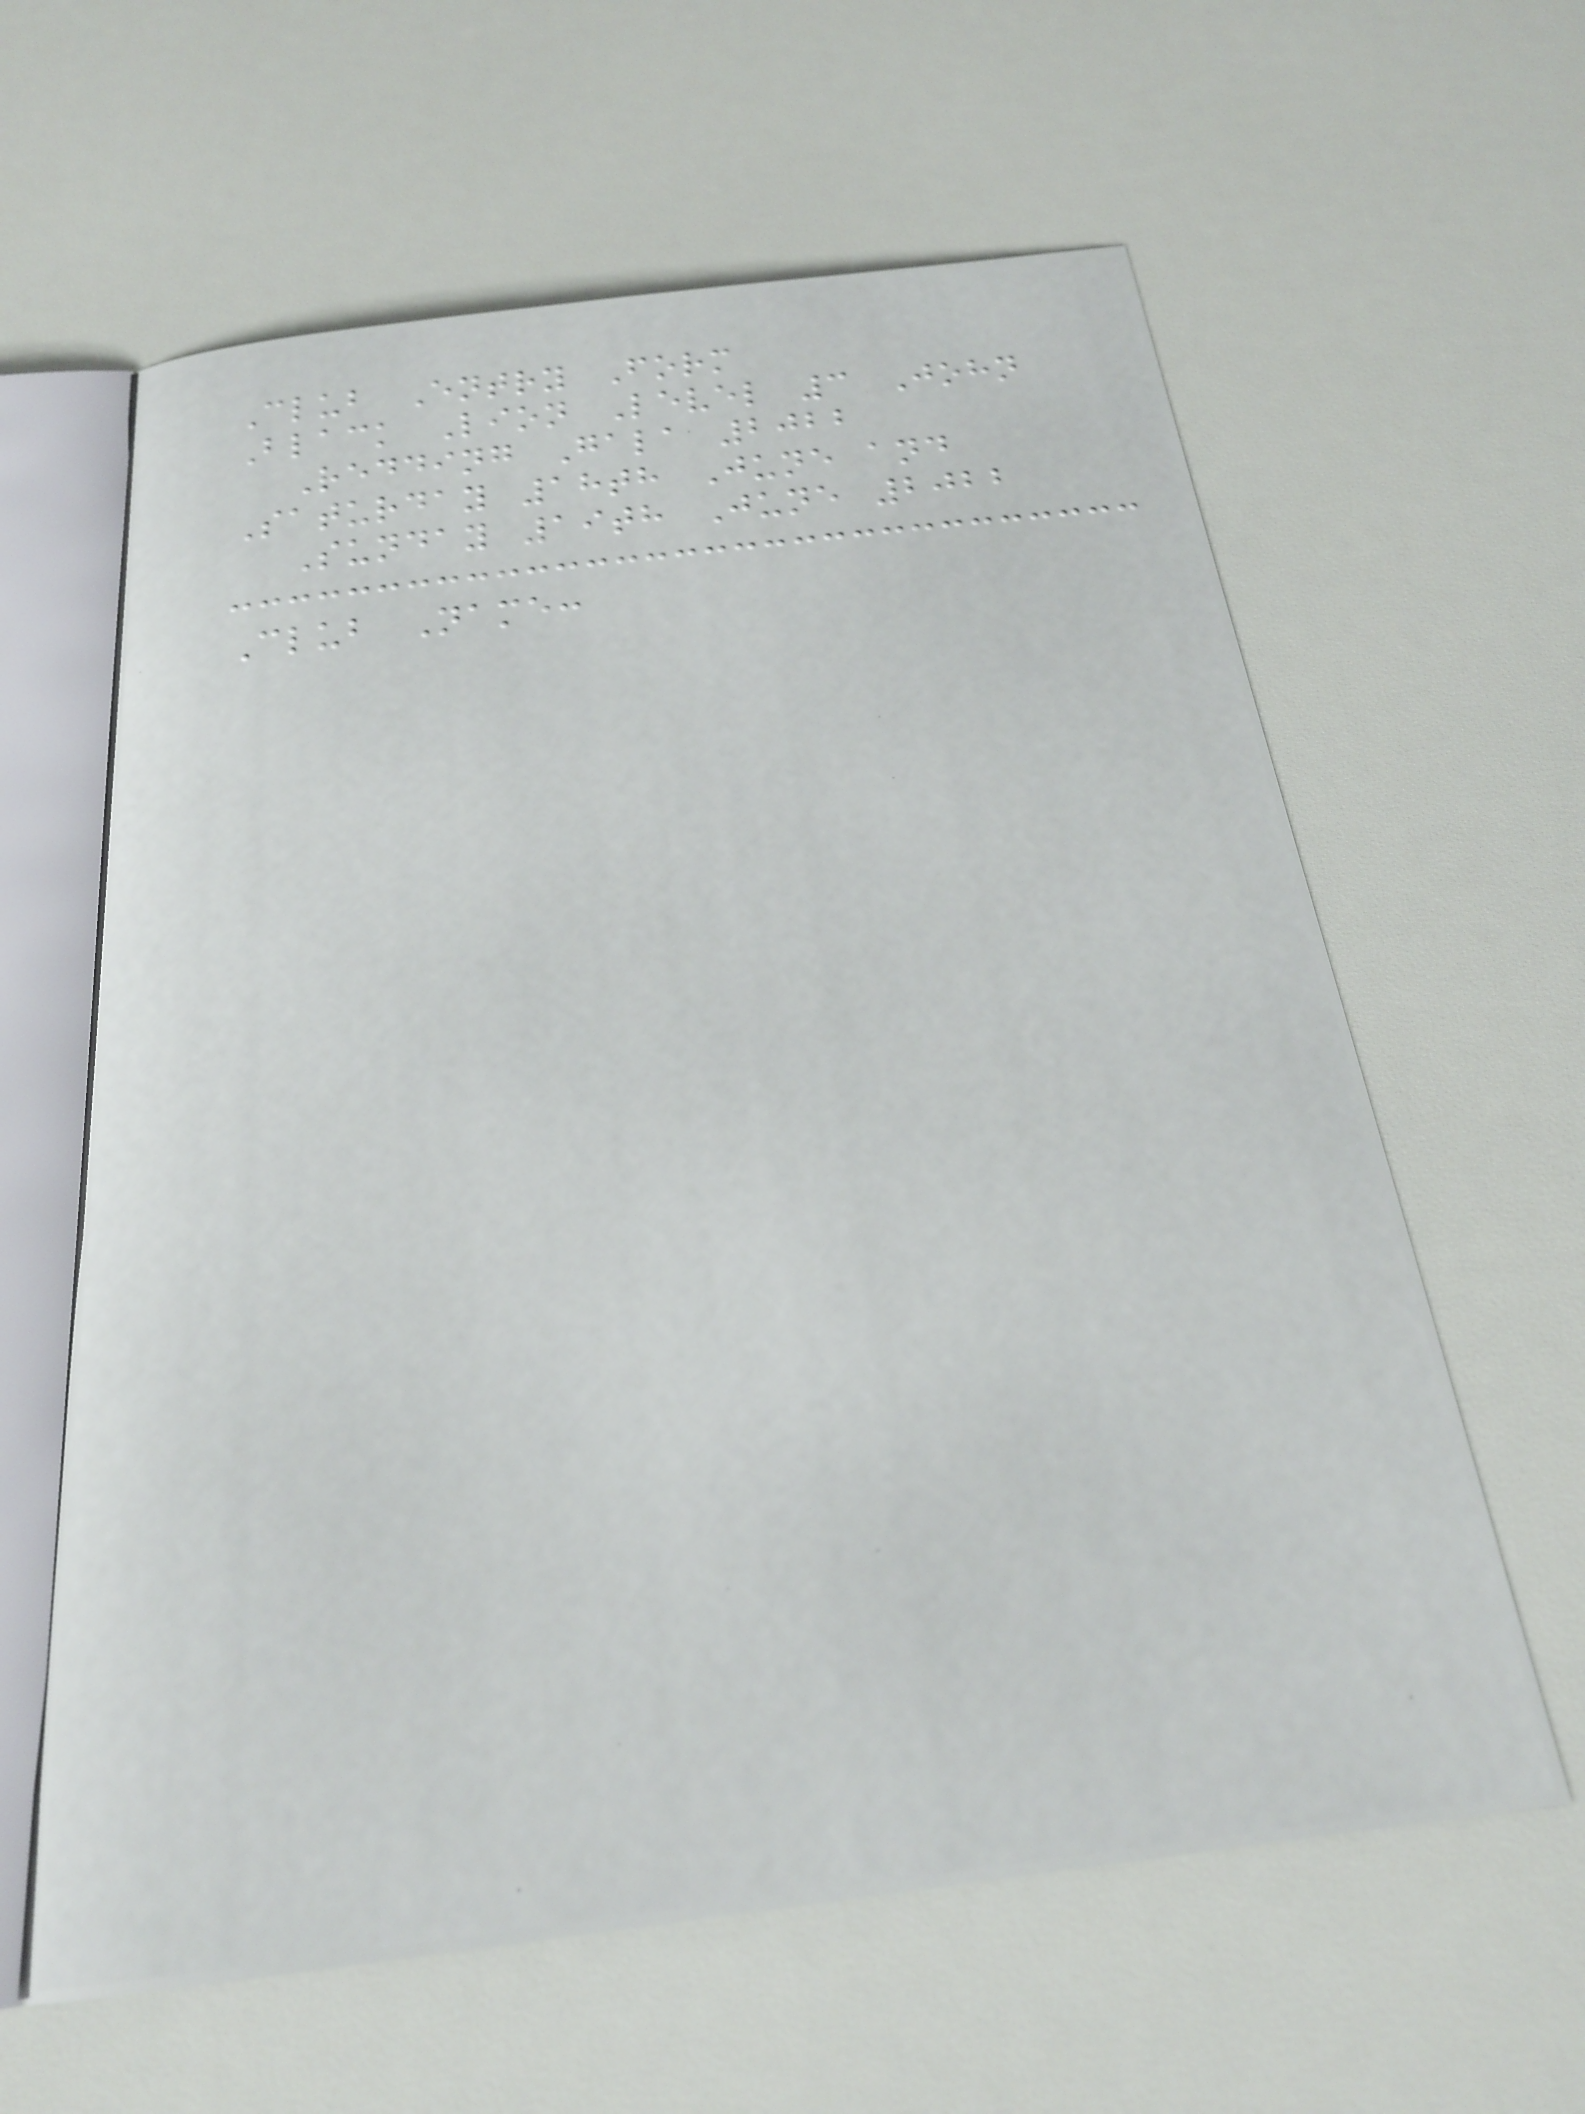Club Entry Form
Black Lion Level 3 John
Redding Gala 2022
Saturday 18th June and
Sunday 19th June 2022
Club Name:
